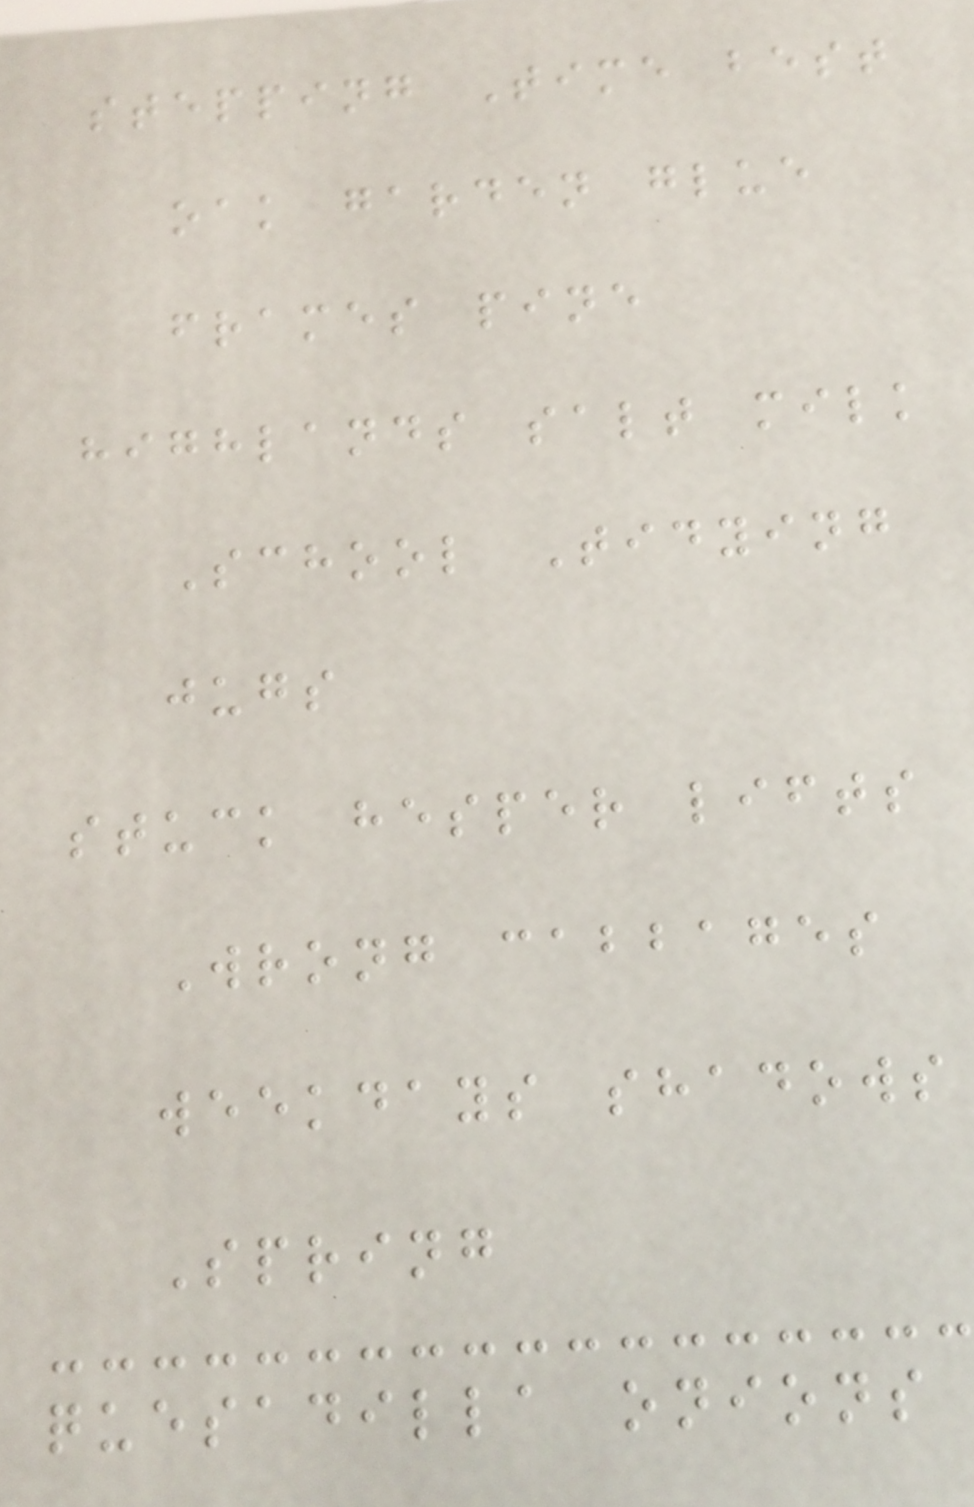stepping Time best
oak garden glue
frames pine
highlands salt milk
School Tidying
jugs
stuck hesper lifts
Wrong cabbages
weekdays shadows
Spring
quesadilla onions
